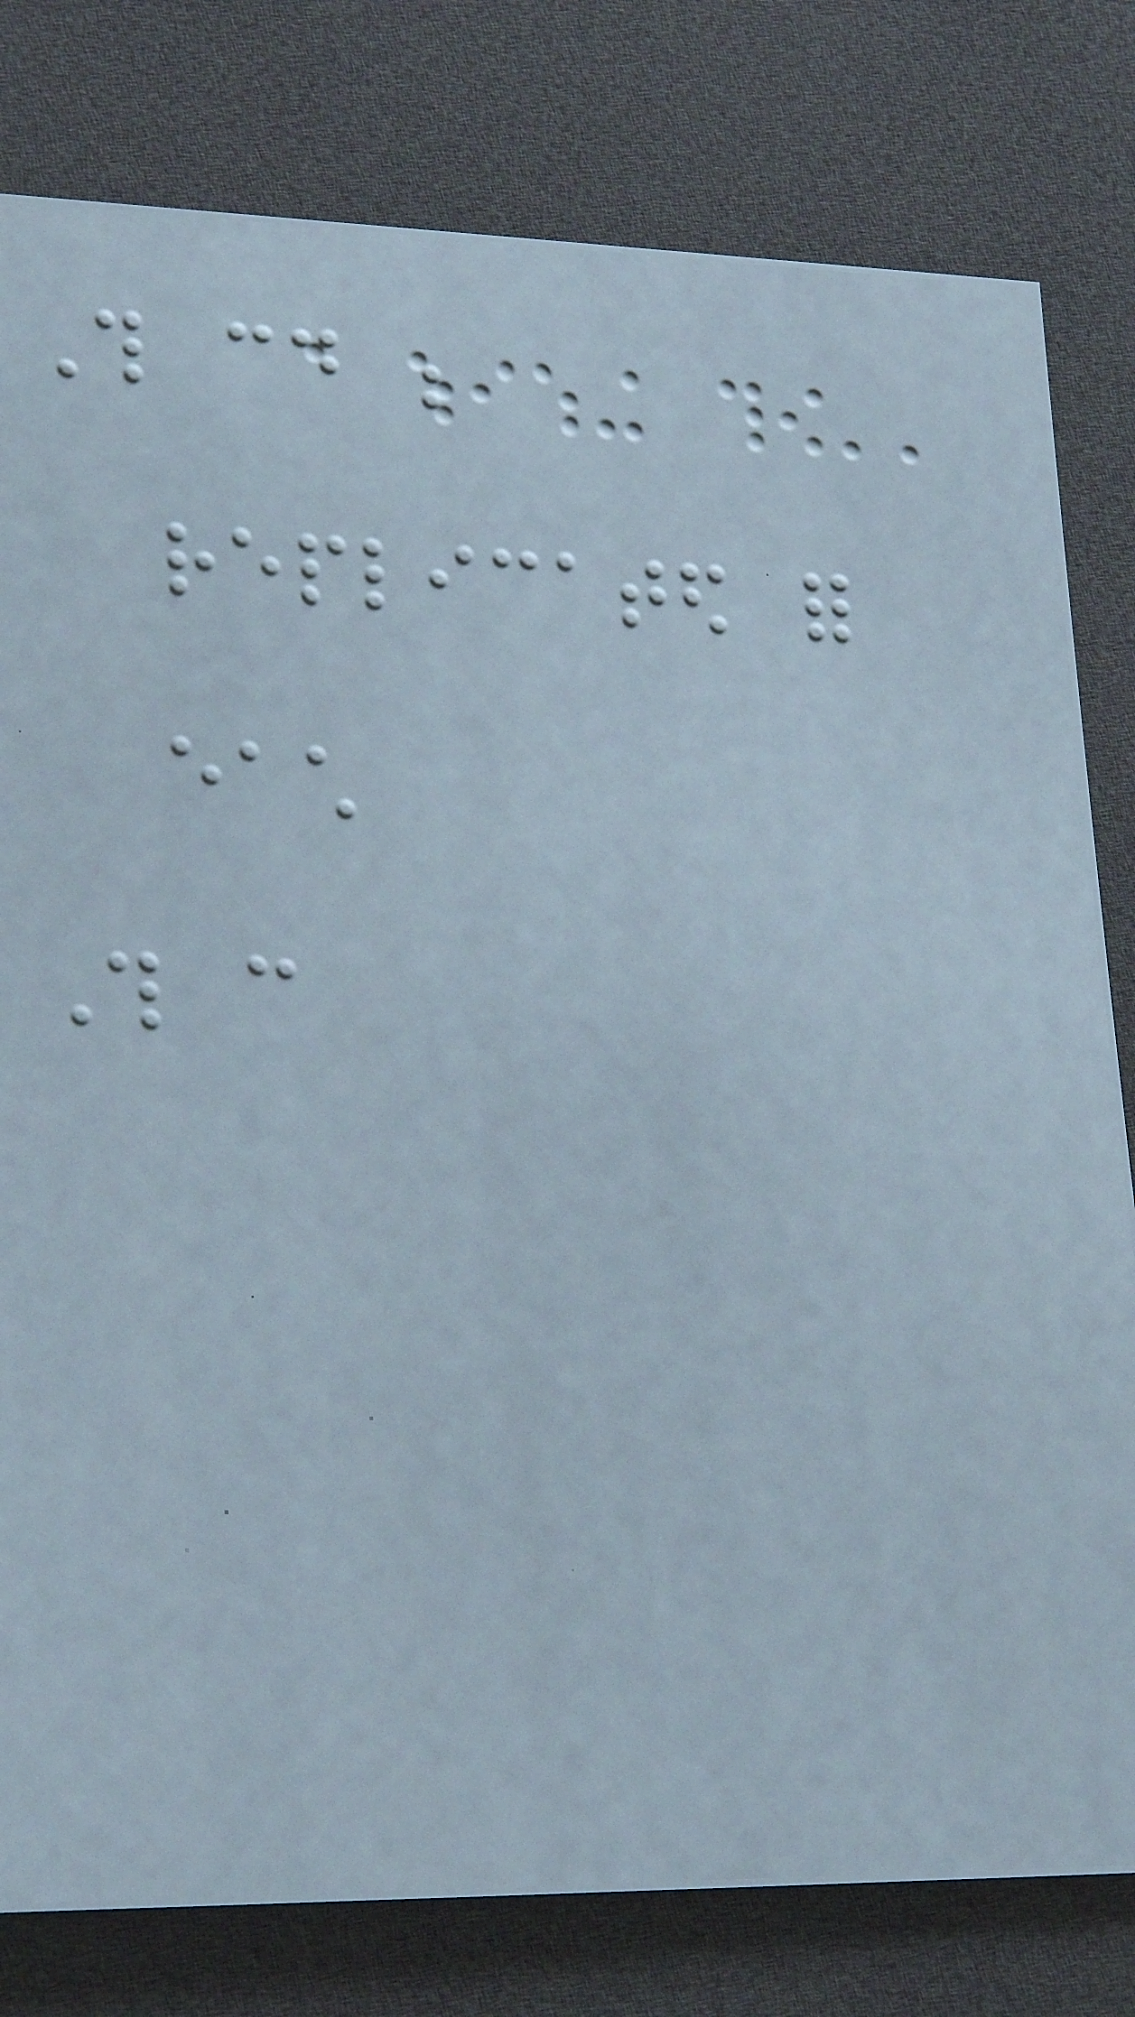This could be
replicated for
each
This can
